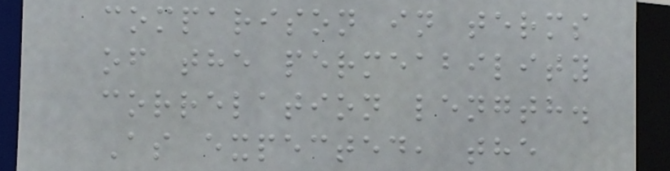comparison in terms
of the permeability
correlation length.
As expected, the
